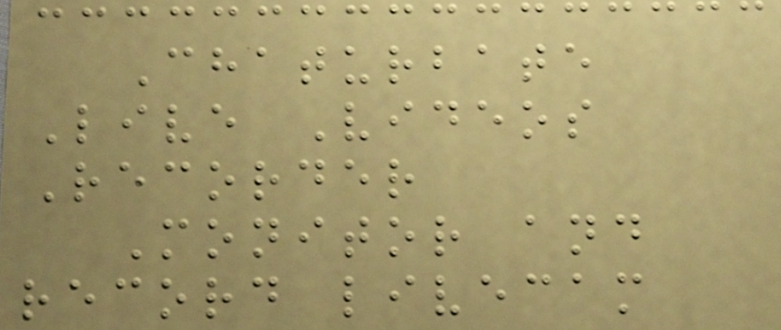Chaturbate
Live Videos
Recorder
Monitor and
record livecam
